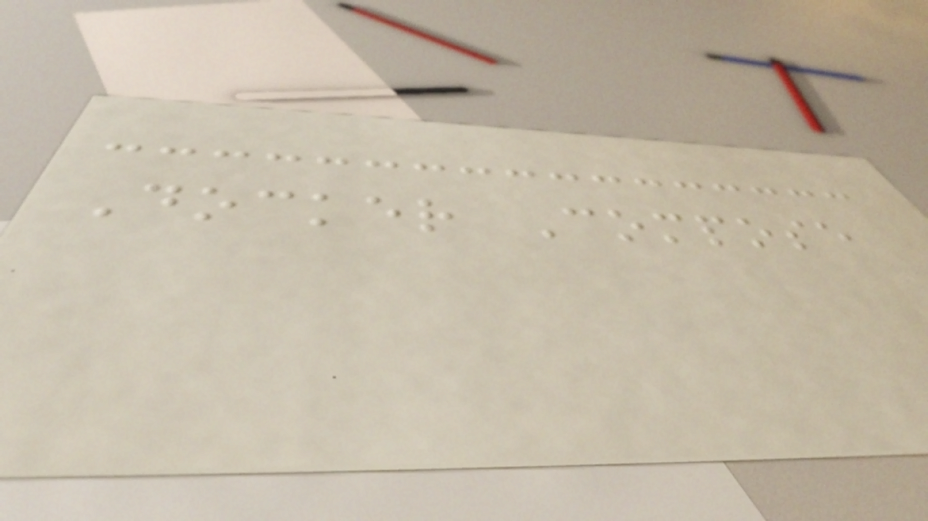Docker Compose
